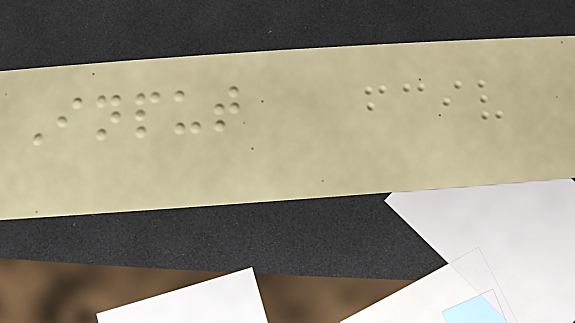Input
